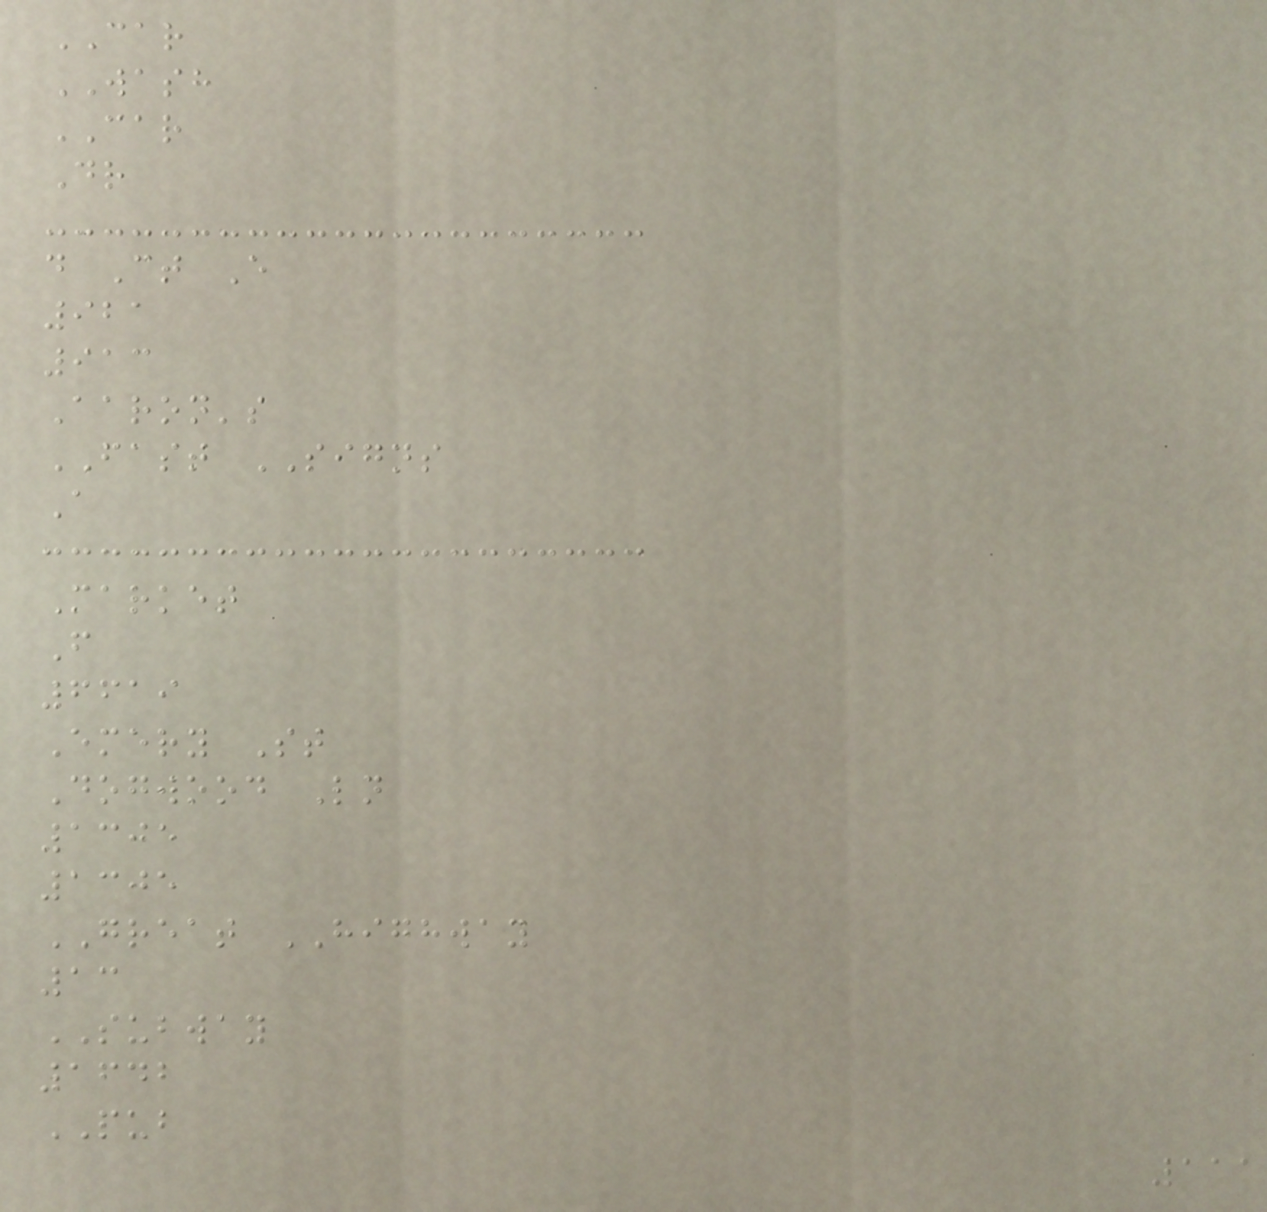CAR
WASH
CAR
Dr
d Ct E
921
913
Aaron's
FAST SIGNS
A
Market
F
6619
Emery St
Dogwood Ln
1305
1305
GREAT HIGHWAY
13
SUBWAY
1642
PUB
111
